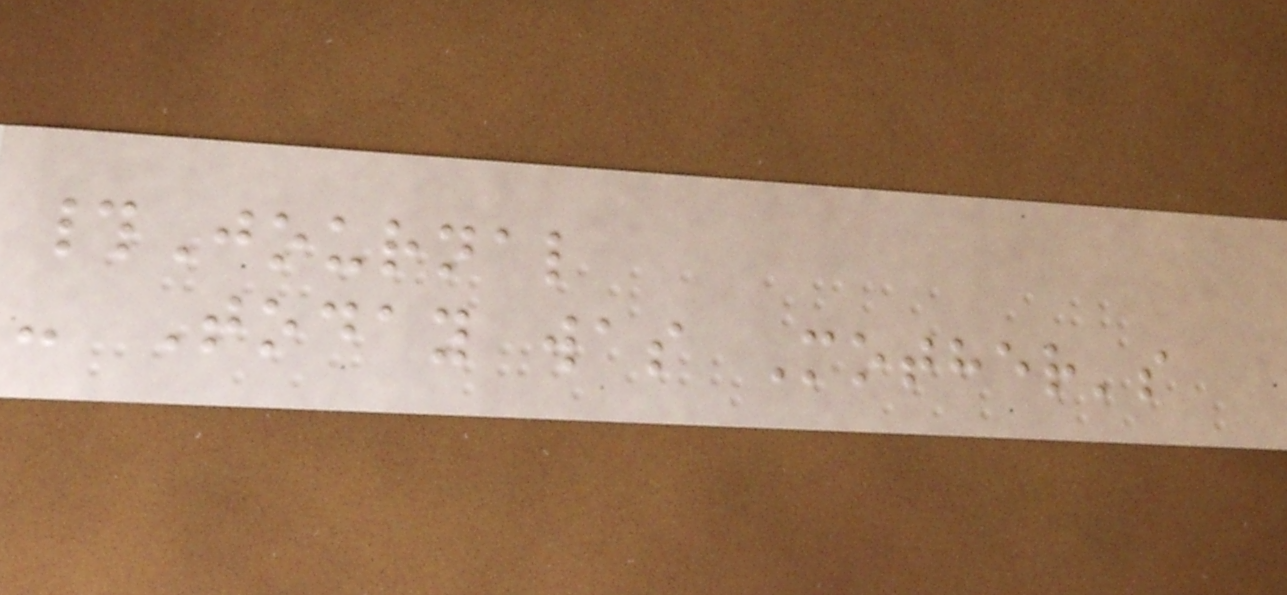#Journal
- Today was Mother's
